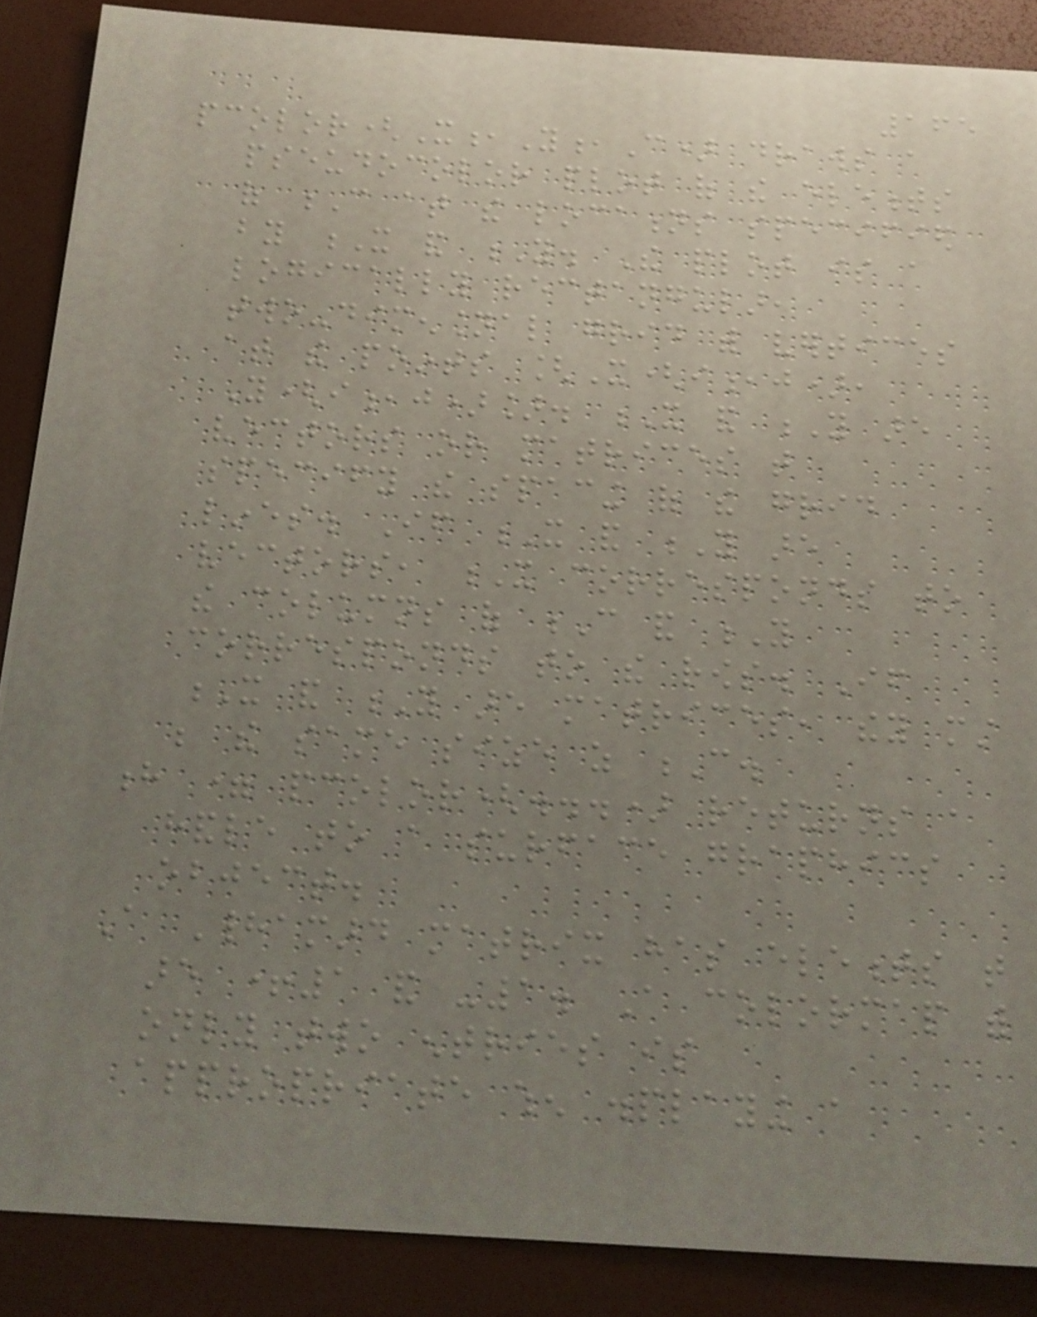165
pcolor(X,Y,C) draws a
pseudocolor plot of the elements
of C at the locations specified
by X and Y. The plot is a
logically rectangular,
two-dimensional grid with vertices
at the points [X(i,j),
Y(i,j)]. X and Y are
vectors or matrices that
specify the spacing of the grid
lines. If X and Y are
vectors, X corresponds to
the columns of C and Y
corresponds to the rows. If
X and Y are matrices, they must
be the same size as C.
h = pcolor(...) returns a
handle to a surface graphics
object.
A Hadamard matrix has elements that
are +1 and -1. A colormap with
only two entries is
appropriate when displaying a
